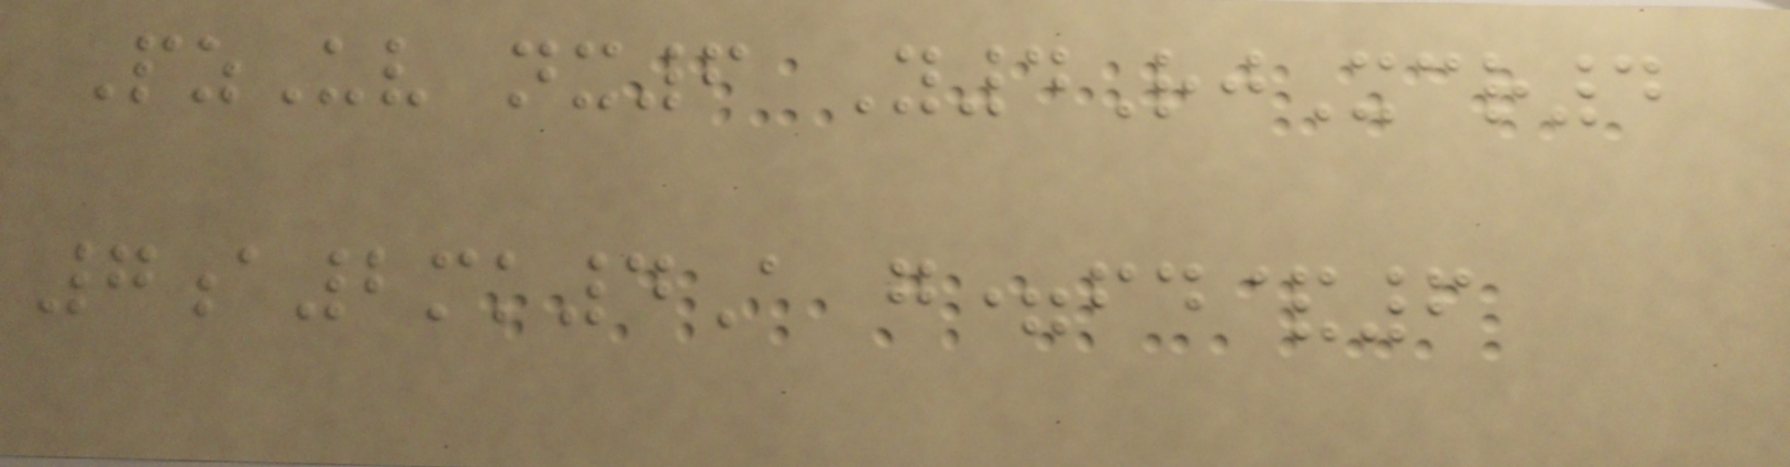PzUv nx6 Y4RjXcr4
7a2mk4A g=fd&6
